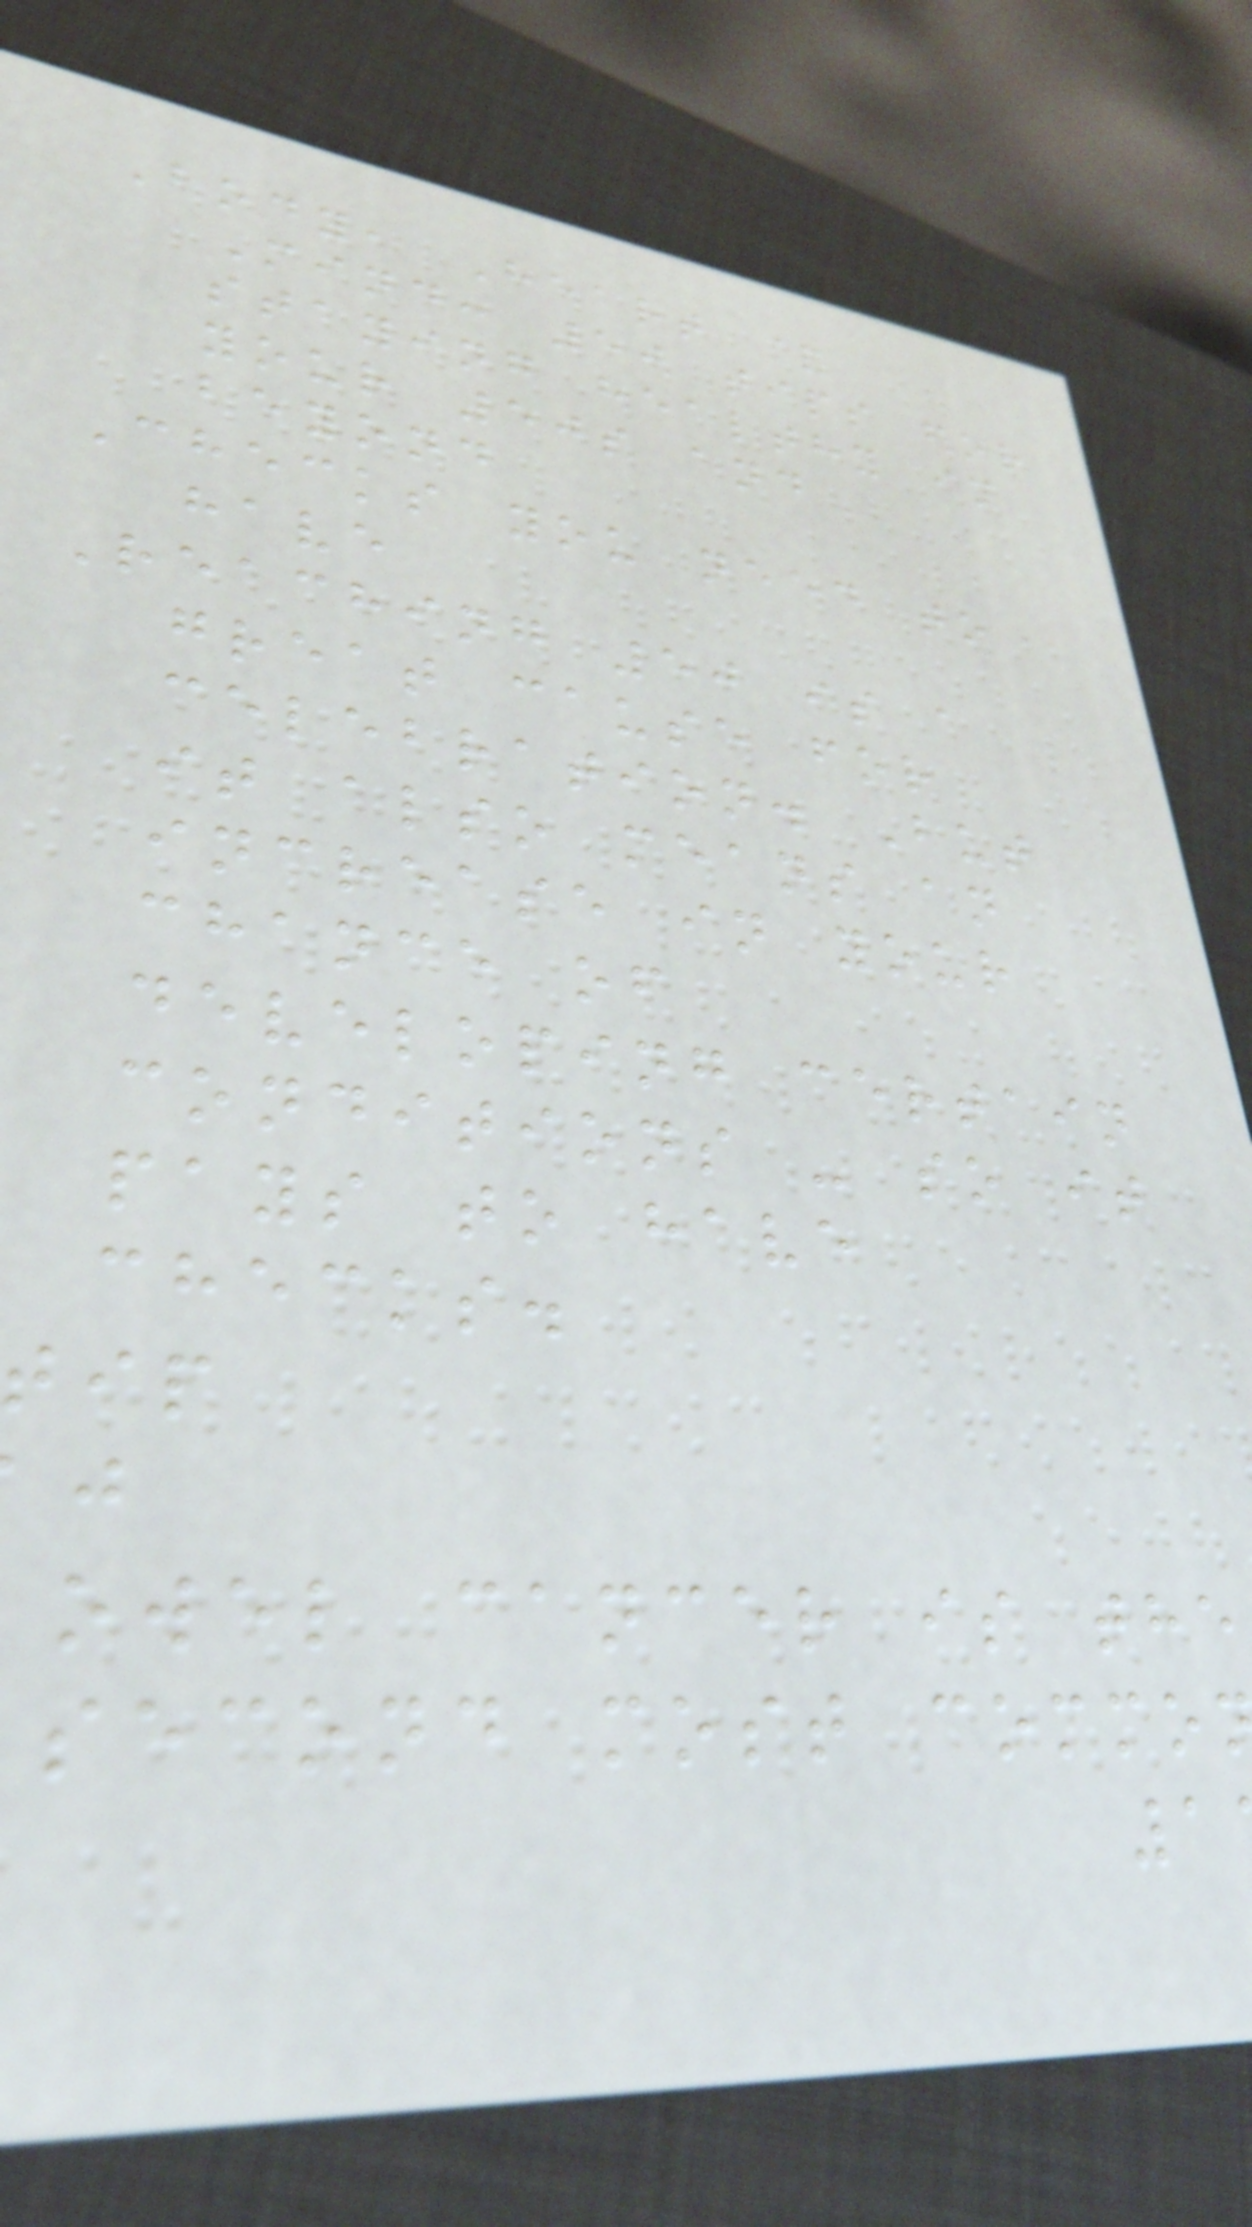Body, Heart &
Mind: 50 tips for
staying healthy in
your 50s and
beyond
Checks you need to
have
Reaching 50 is a
great cause for
celebration. But
it also means an
increase in your
chance of
developing certain
conditions - so it
pays to have
checks.
owel cancer is the
second most commo
